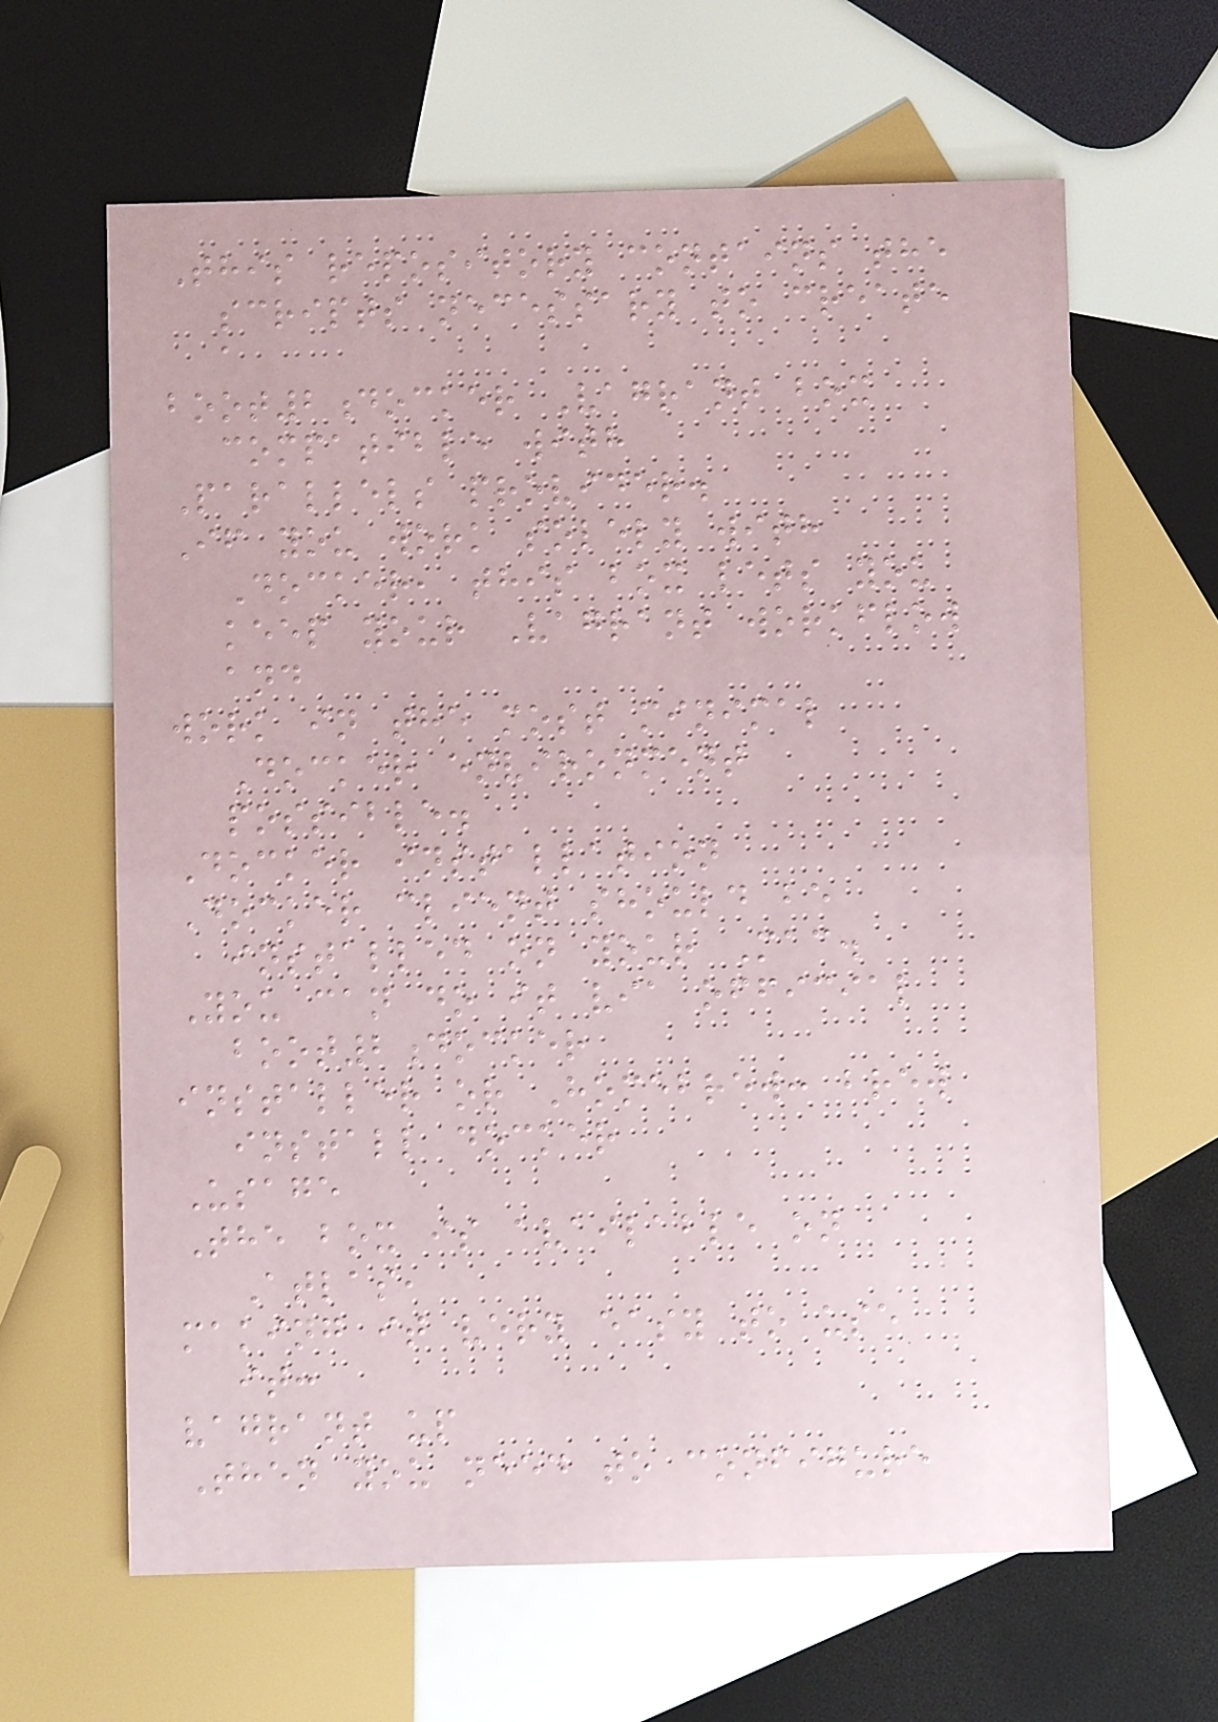This repository contains the
scripts necessary to create
a
boot2docker Vagrant box
compatible with
Parallels provider.
If you work solely with
Docker, this box lets you
keep your Vagrant workflow
and
work in the most minimal
Docker environment
possible.
Docker installation
Docker client should be
installed on your Mac.
You can do it via official
boot2docker
installer or Homebrew: brew
install docker
Usage
The box is available on
Atlas,
making it very easy to use
it:
vagrant up
Then you need to configure
